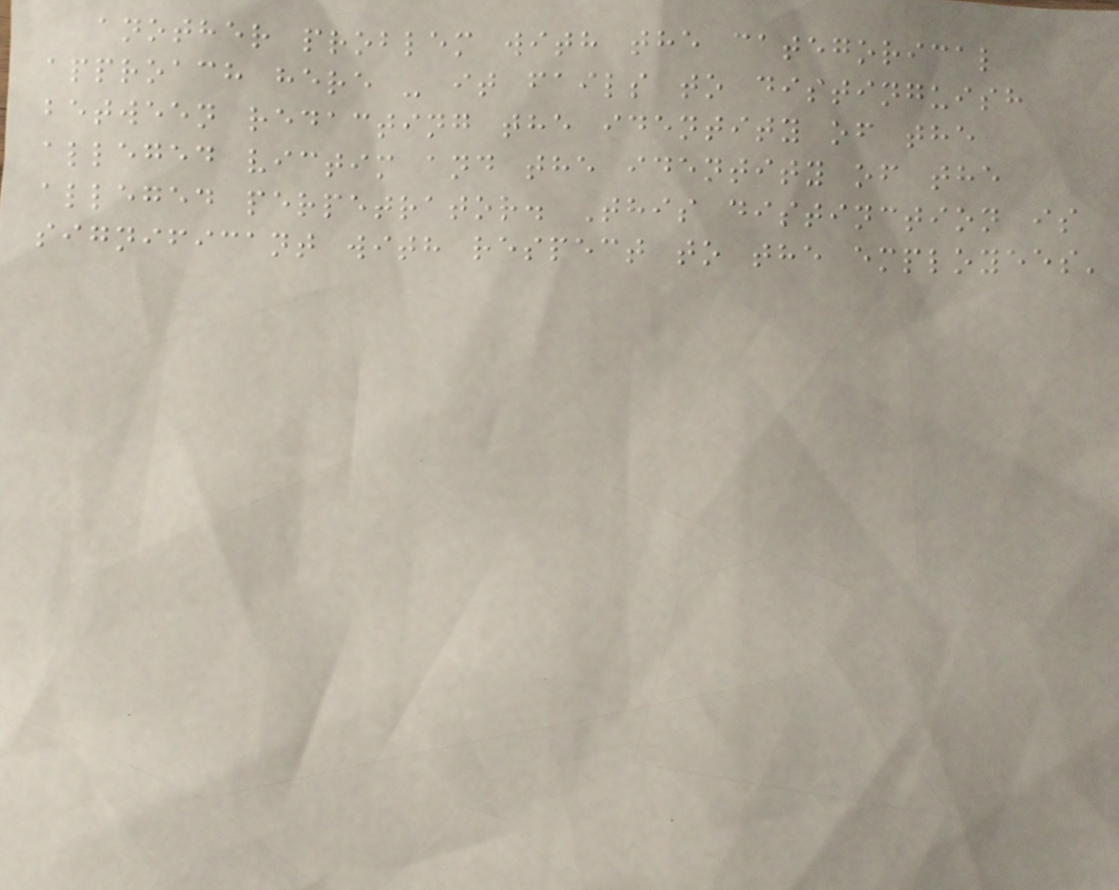another problem with the categorical
approach here - it fails to distinguish
between redacting the identity of the
alleged victim and the identity of the
alleged perpetrator. This distinction is
significant with respect to the employees'
